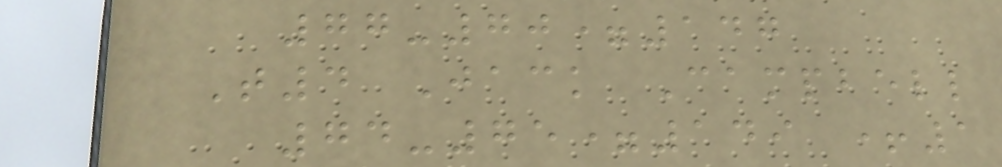77-70=147
T4 Jack Campbell
74-75=149 +1
